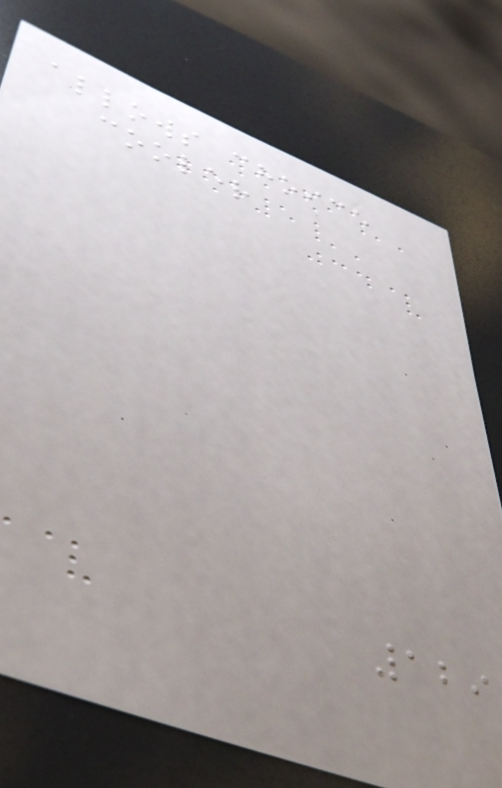allows choice
cooler
129
